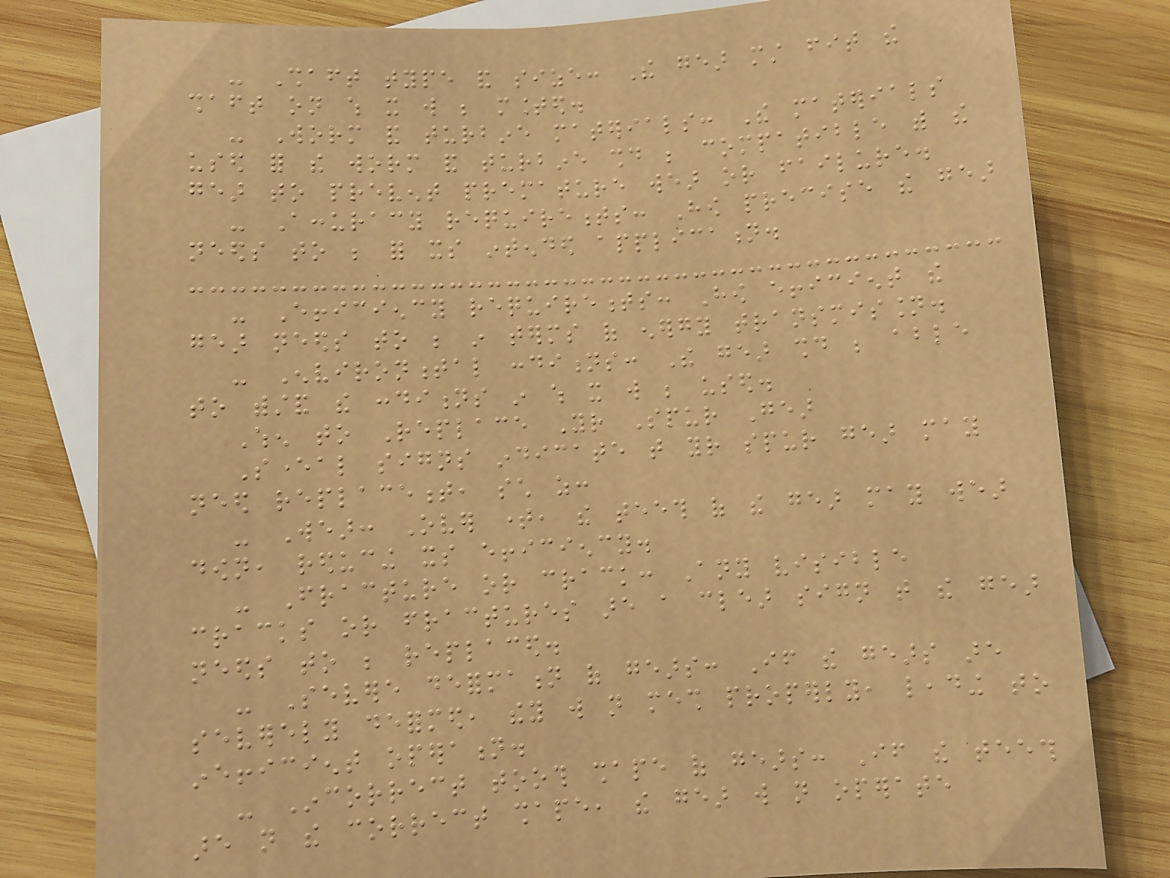- Shaft type and size: The gear must fit the
shaft on which it will be mounted.
- Worm and turbine materials: The materials
used for the worm and turbine should be compatible with the
gear to prevent premature wear or failure.
- Accuracy requirements: How precise the gear
needs to be for its intended application.
- Efficiency requirements: How efficient the
gear needs to be in terms of energy transmission.
- Environmental conditions: The gear should be able
to withstand the conditions in which it will be used.
When to Replace Your Spur Gear
Several signs indicate that your spur gear may
need replacement, such as:
- Wear: Over time, the teeth of the gear may wear
down, reducing its efficiency.
- Fracture or crack: Any visible
cracks or fractures are a clear sign that the gear
needs to be replaced.
- Severe deformation of gears: If the gears are
severely deformed, they will not mesh properly, leading to
inefficient operation.
- Incorrect tooth shape of gears: If the teeth
are not the correct shape, the gear will not operate
